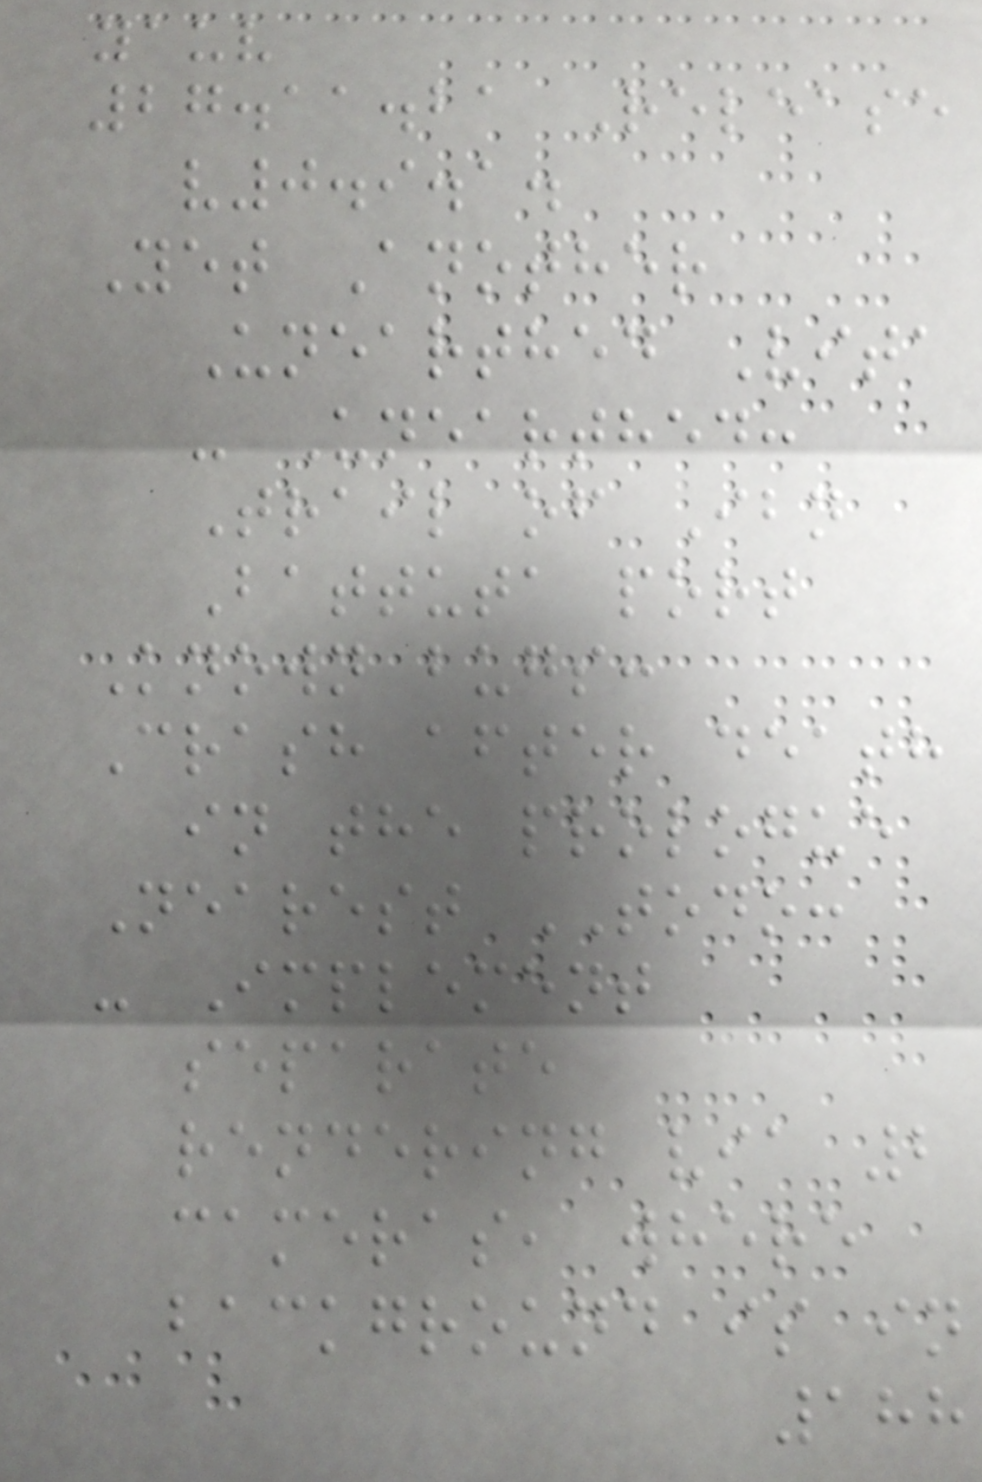yauv
27.11.21 Release
v0.9.1.
Yet Another
Unearthed Vita
- Unearthed:
Trail of Ibn
Battuta port
Known bugs:
Crash after death
in the prologue
Nearest TODO:
- Implement
separate
rendering via 2
cameras, where
background is in
188
